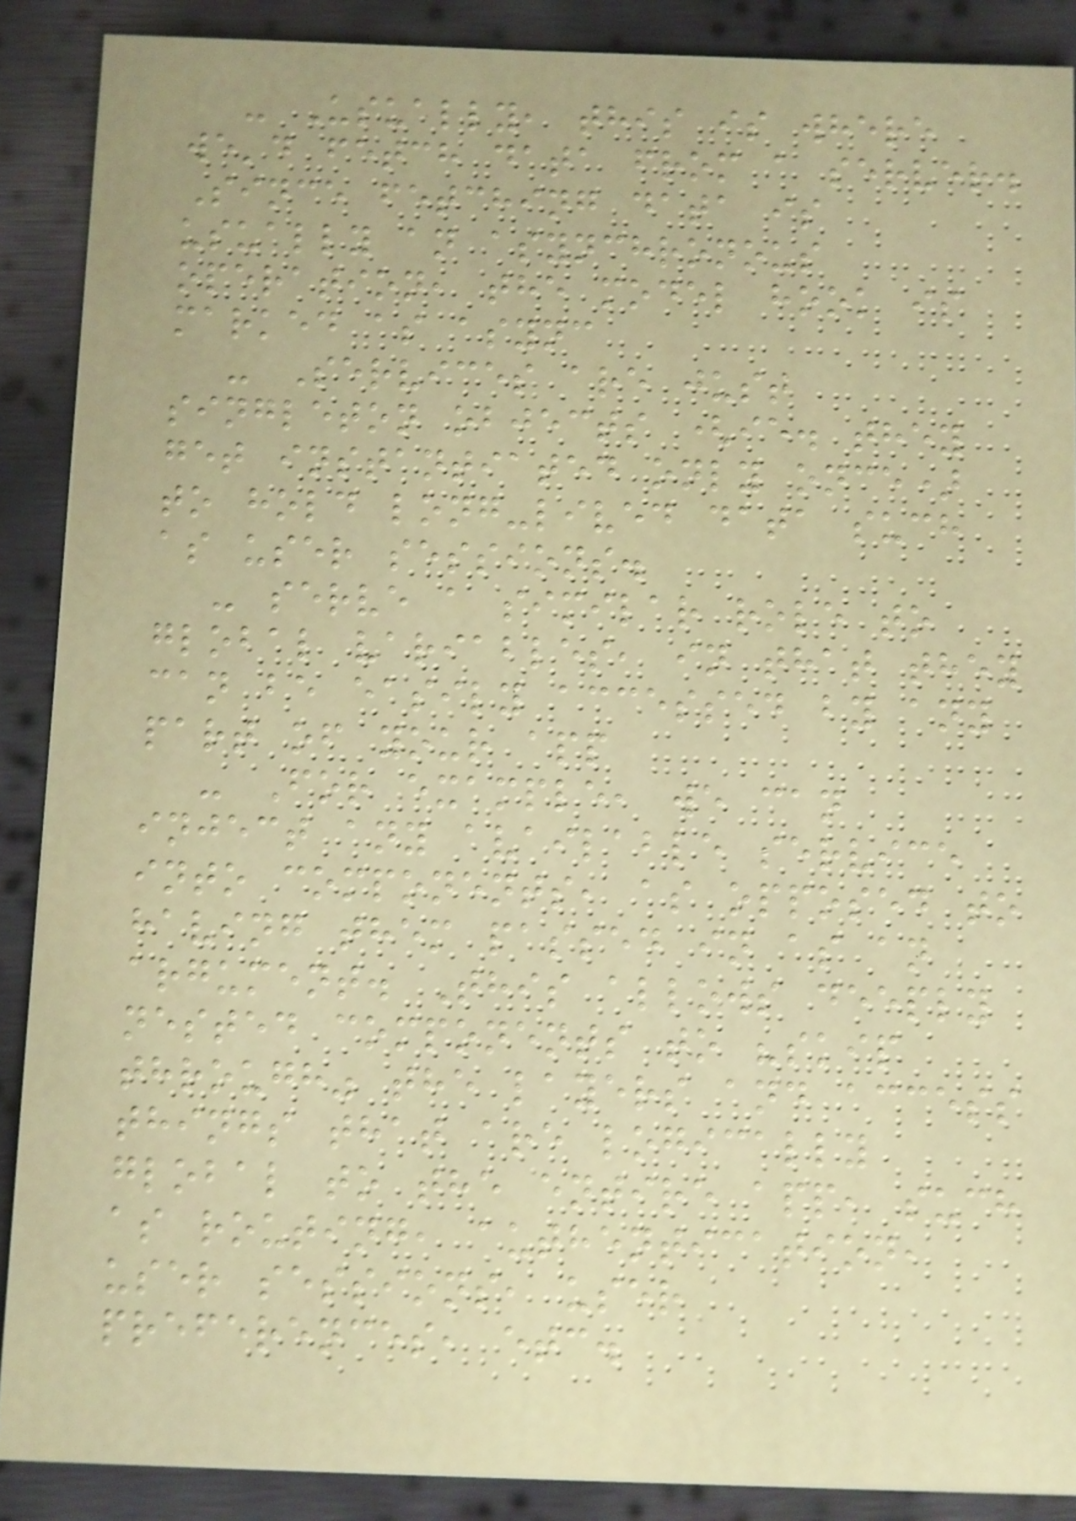- Usually, this is where
we'd fetch data from a server.
Since fetching data is
usually an asynchronous
operation, the model hook is
marked as async
- Services are just
singleton objects (ie. they
get instantiated only once)
to hold long-lived data such
as user sessions.
- serve a similar role to
global variables, in that they
can be easily accessed by any
part of your app
- For example, we can
inject any available service
into components, as opposed to
having them passed in as an
argument. This allows deeply
nested components to "skip
through" the layers and access
things that are logically
global to the entire app, such
as routing, authentication,
user sessions, user
preferences, etc.
